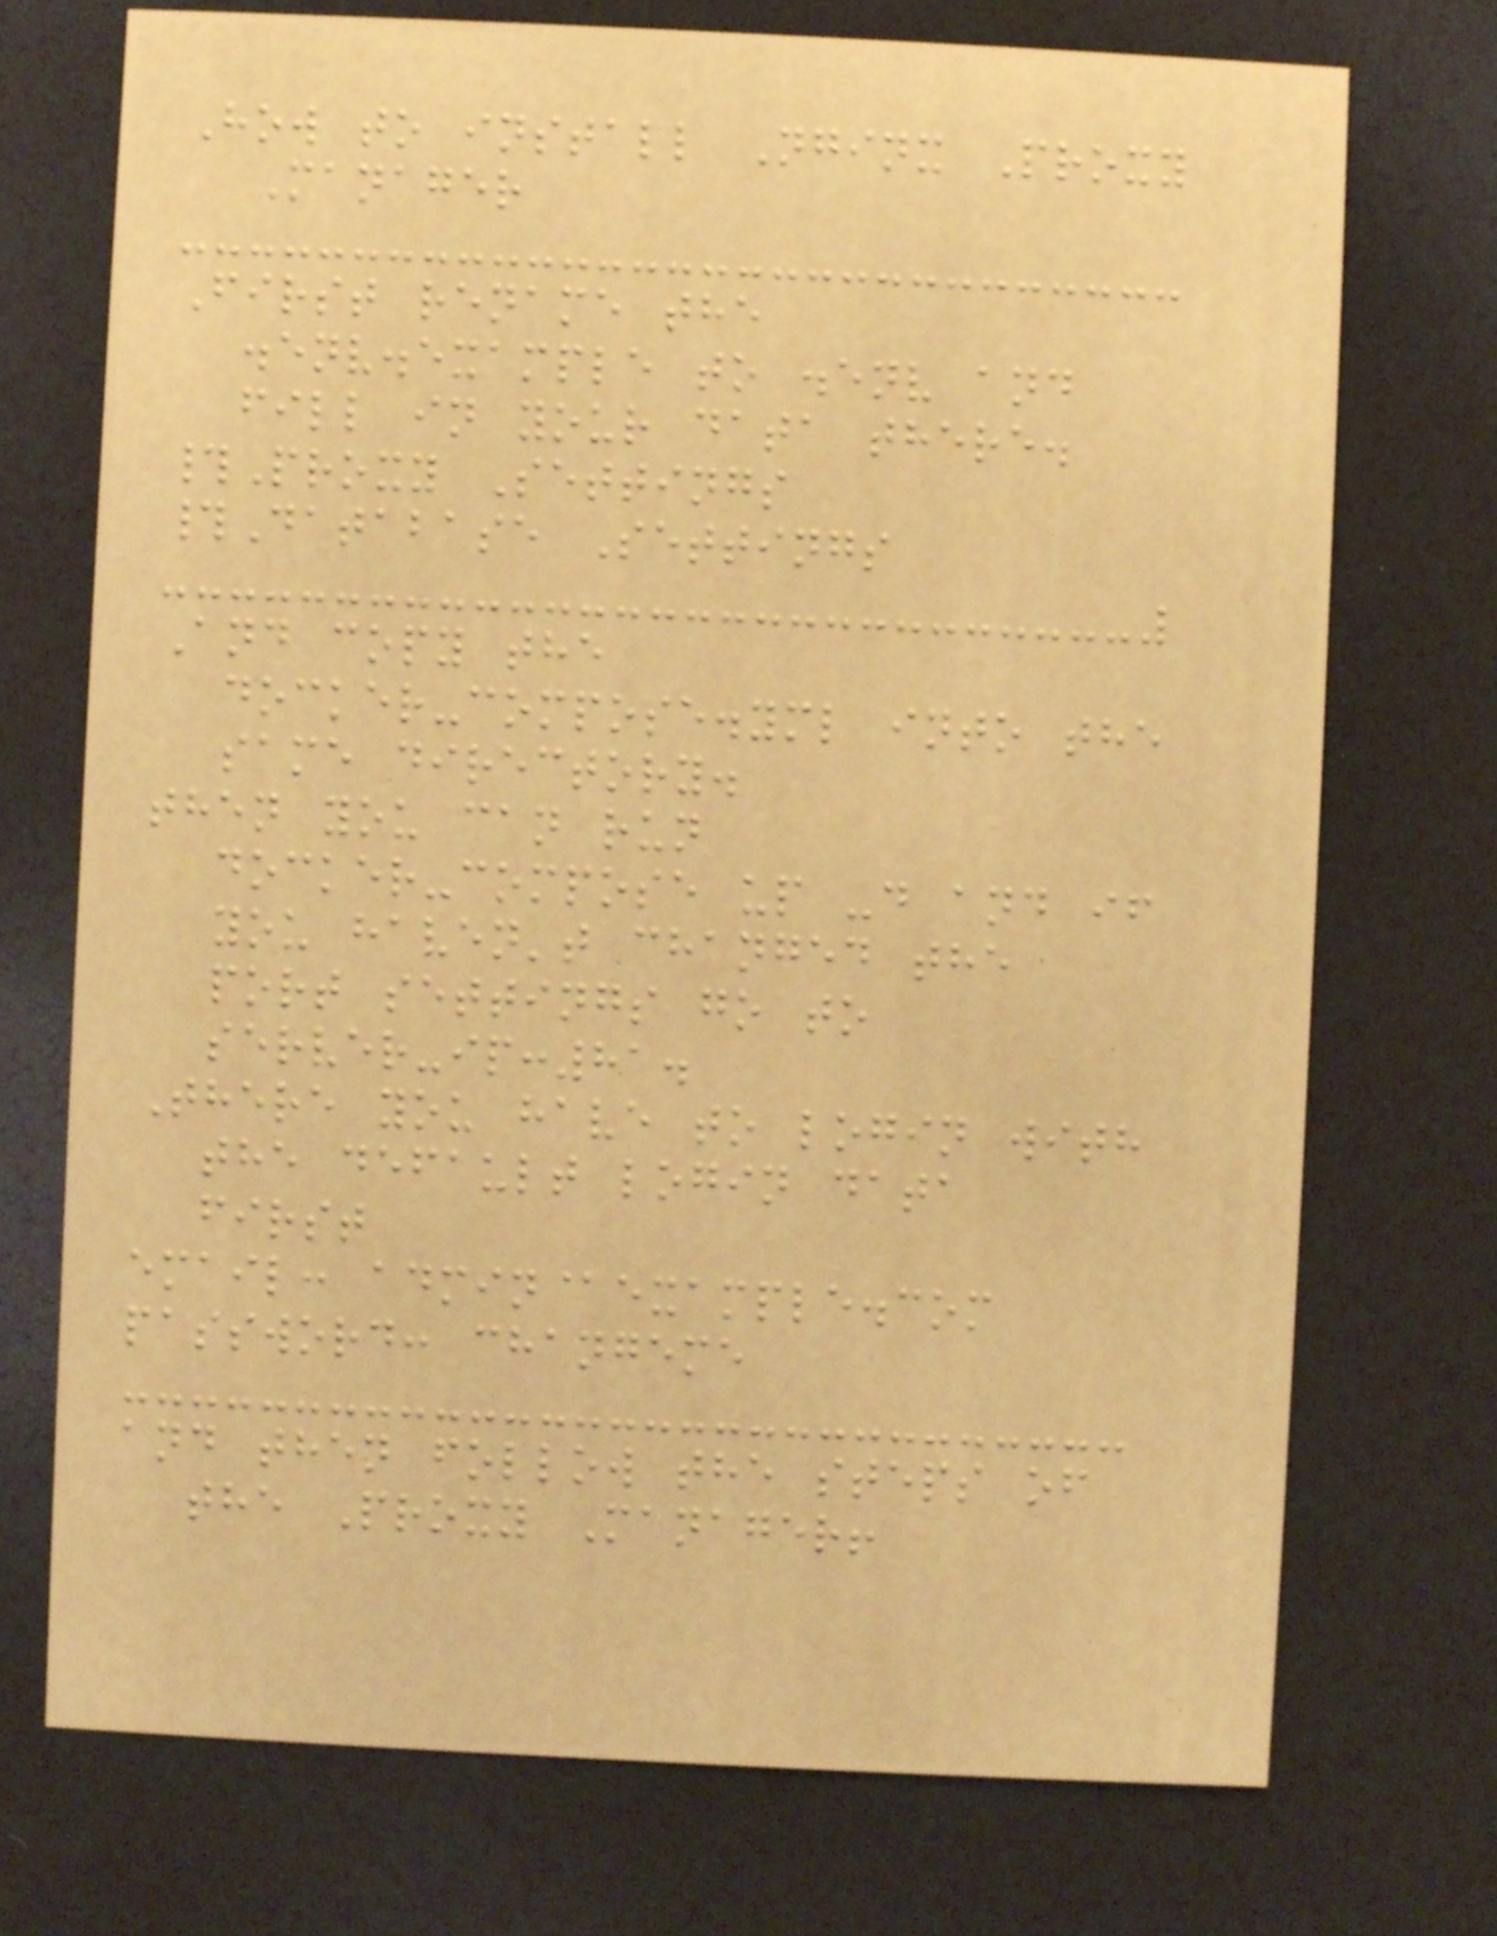How to install Nginx Proxy
Manager
First rename the
.env.example to .env and
fill in your data there.
#Proxy Settings
#Database Settings
And copy the
docker-compose.yml into the
same directory.
then you can run
docker-compose up -d and if
you haven't changed the
port settings go to
server-ip:81.
There you have to login with
the default login data
first
email: admin@example.com
password: changeme
and then follow the steps of
the Proxy Manager!
